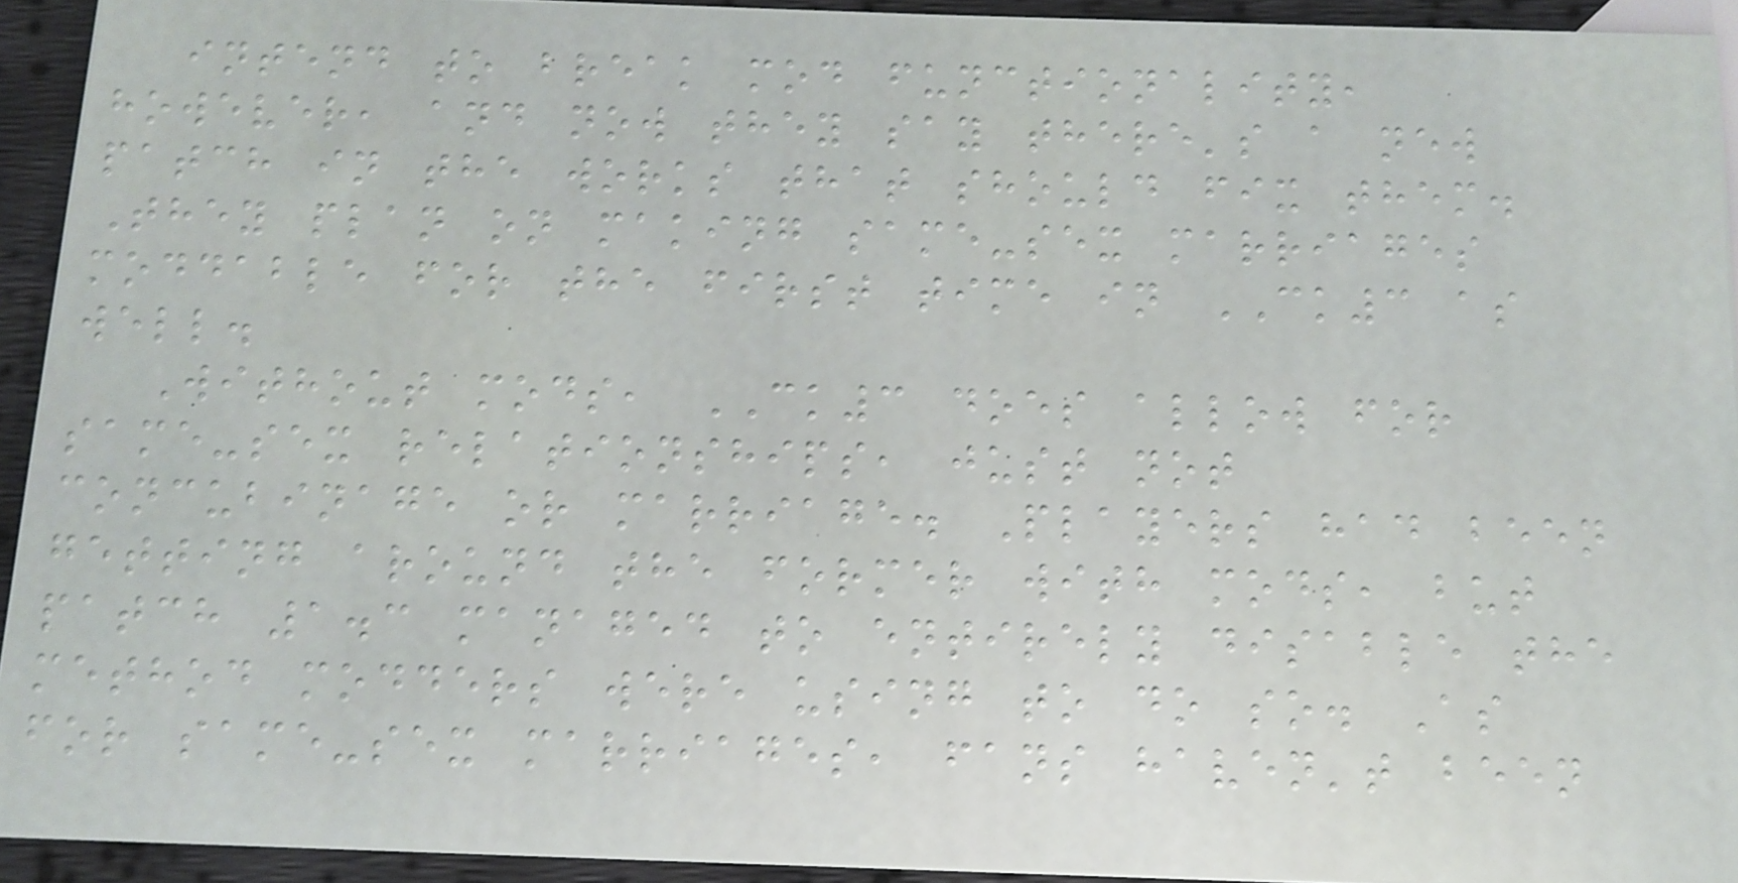intend to break mod functionality,
however, and now they say there's a new
patch in the works that should fix them.
They plan on making same-sex marriages
moddable for the first time in CK3 as
well.
Without mods, CK3 does allow for
same-sex relationships, just not
concubinage or marriage. Players had been
getting around the former with mods, but
patch 1.3 managed to entirely disable the
method modders were using to do so. As
for same-sex marriages, fans haven't been
